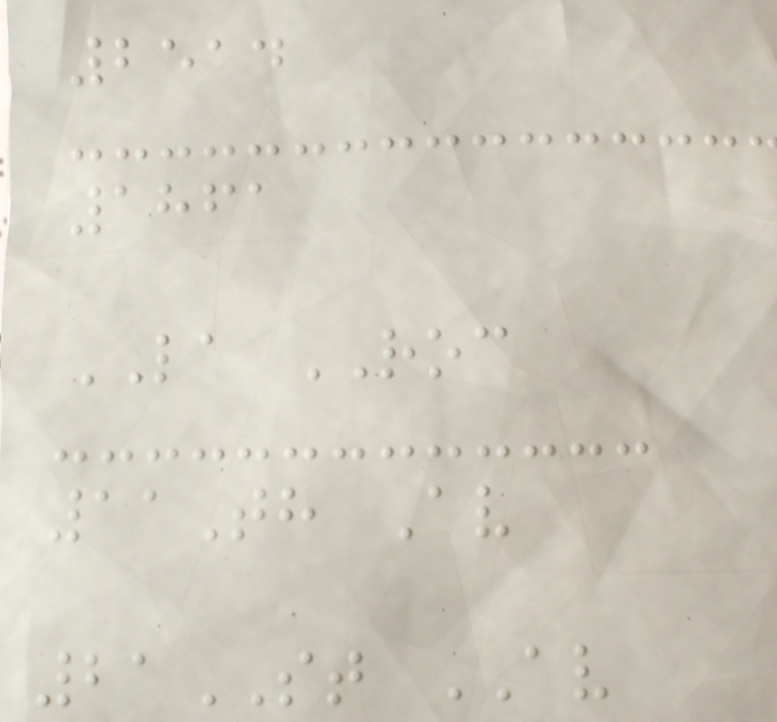2514
1861
LA ROC
11Th Av
21ST AV
